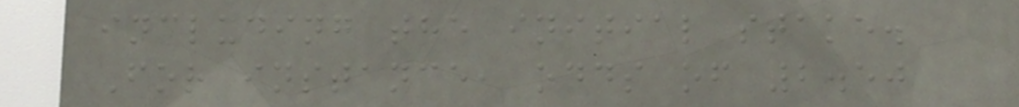including the initial stake.
For instance, odds of 2.50
